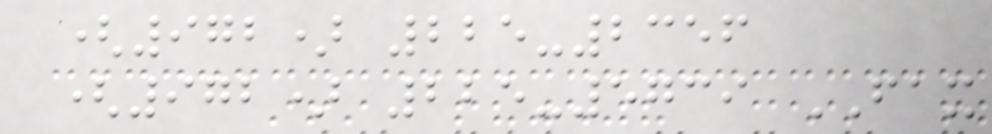(972) 225-2356
(972) 225-5739 FAX
